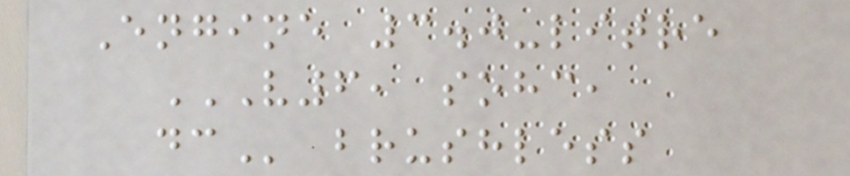Engine 3.0-litre
V6, SOHC,
DC brushless
